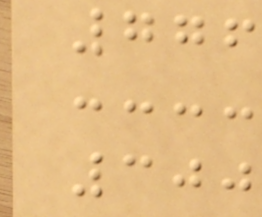776
300
